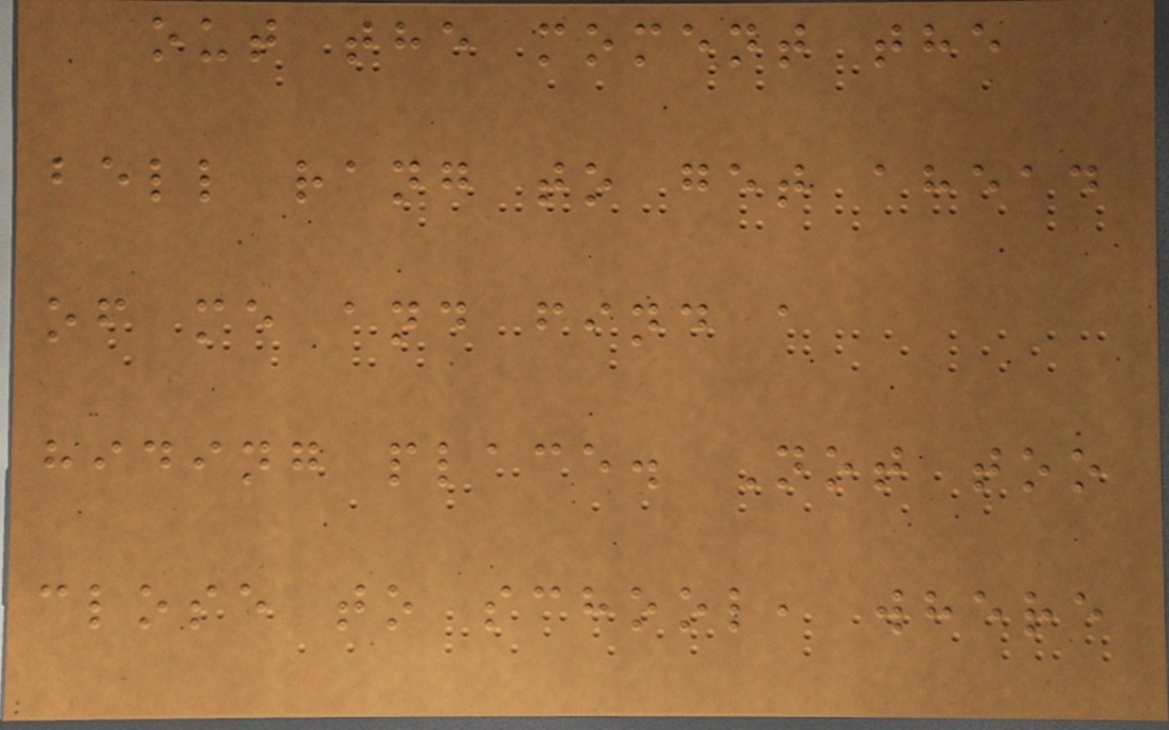out the moment the
bell rang to get ahead
of me and find a
hiding place. Not too
close to school, where
